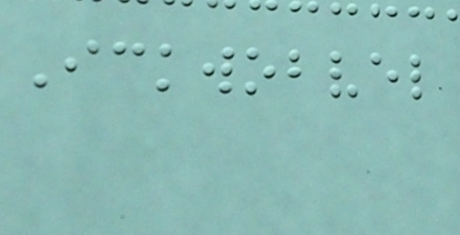Ickwobvel
